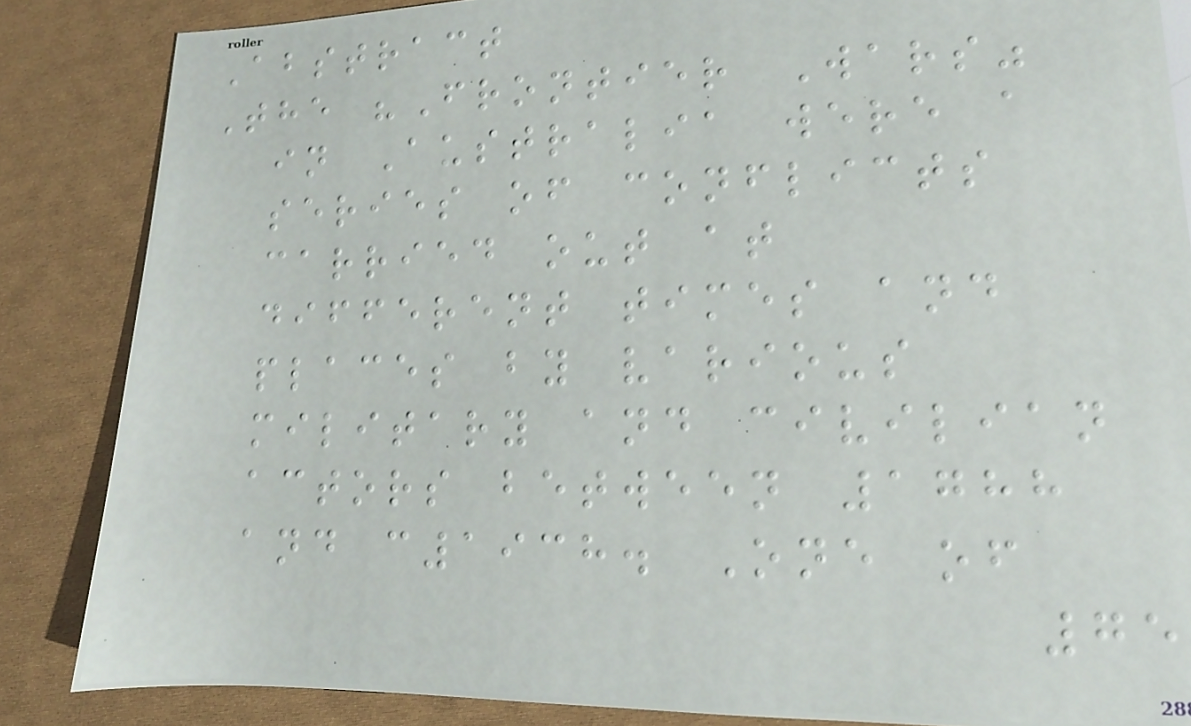Abstract
The "Frontier Wars"
in Australia were a
series of conflicts
carried out at
different times and
places by various
military and civilian
actors between 1788
and c1938. One of
75
